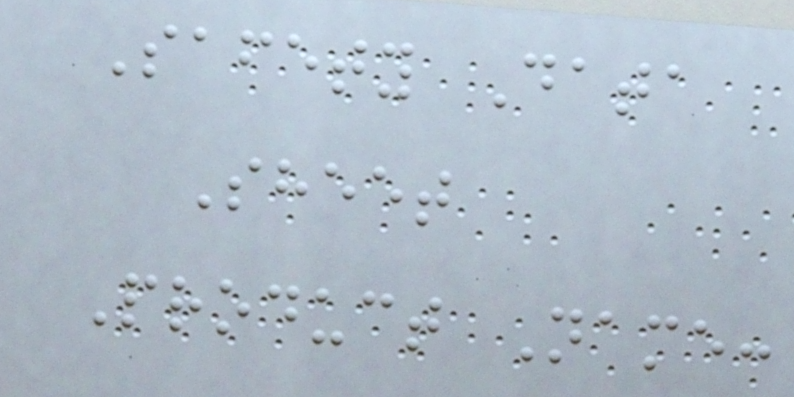Safety Data
Sheet
Product Name:
